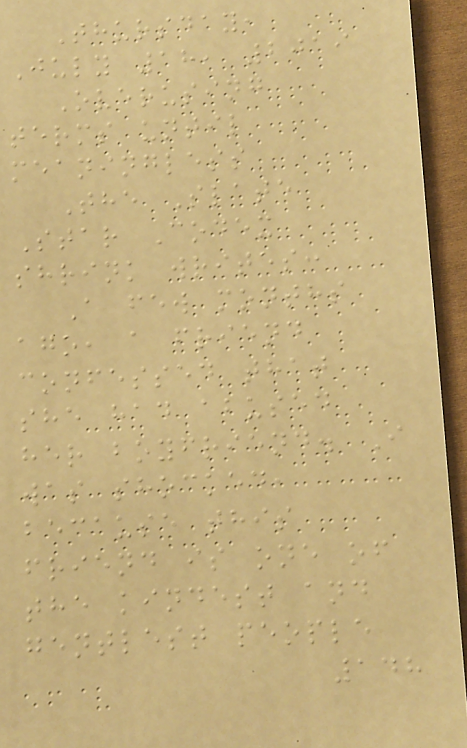Thursday,
July 18, 2019
Overusing
terms until
meaningless
The Slate
Star Codex
shrink writes:
A few months
ago, a friend
confessed that
she had abused
her boyfriend. I
was shocked,
because this
friend is one of
the kindest and
gentlest people
148
